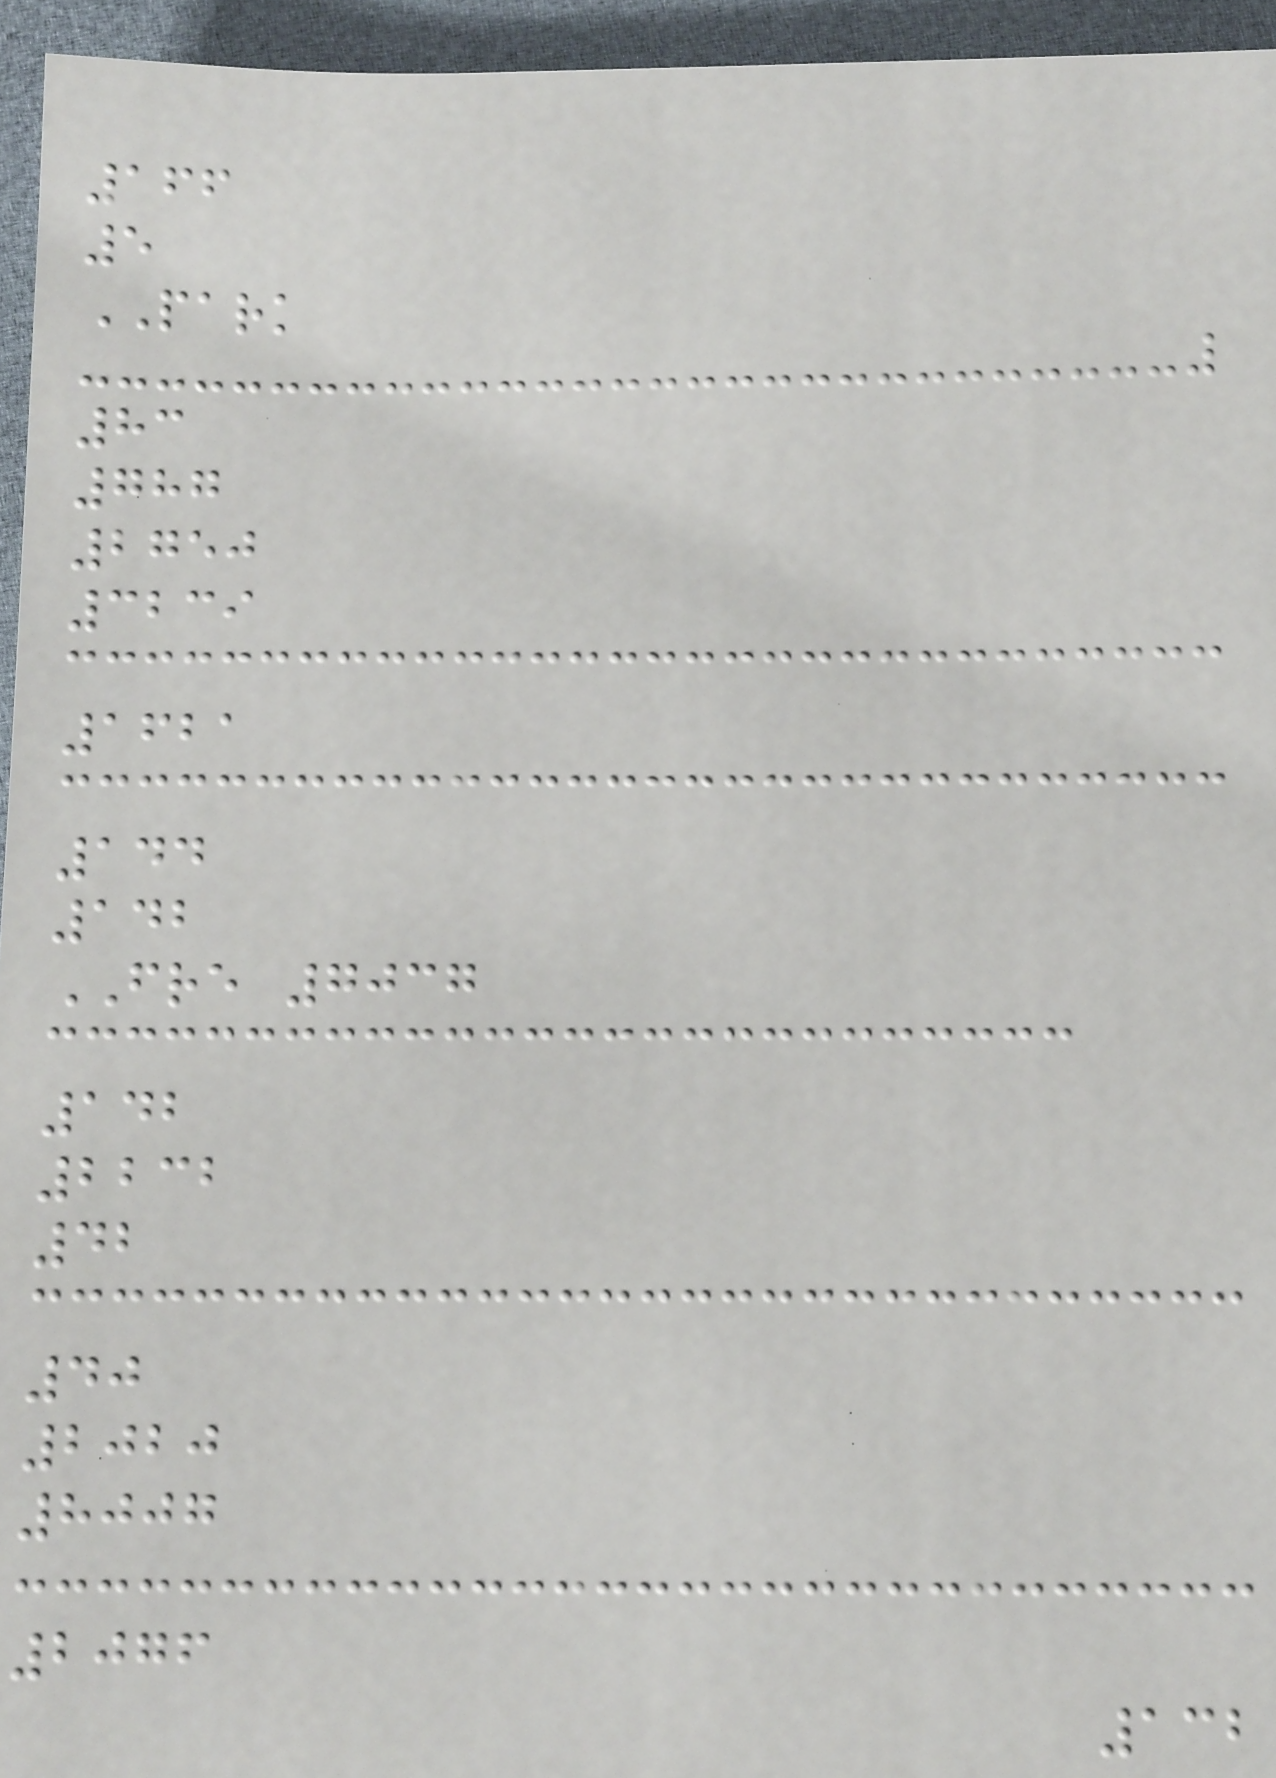166
5
PARK
83
787
2750
3239
1621
144
142
FRE 7037
142
2232
42
40
2020
8007
2076
132
